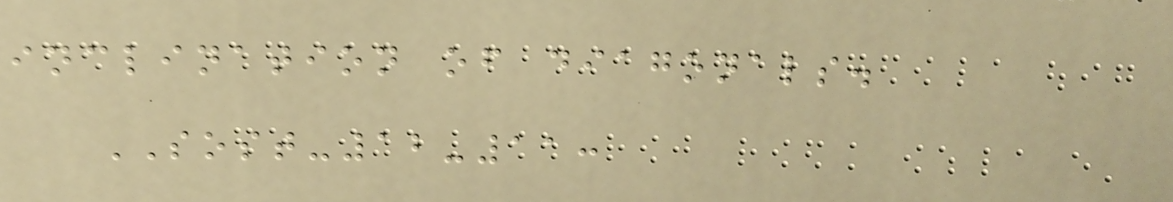inclination of diagonals.
SOST-12-11:
